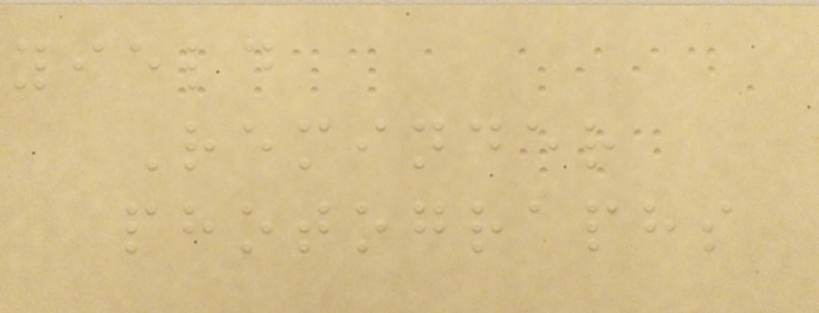yield
Reminder
photographs
